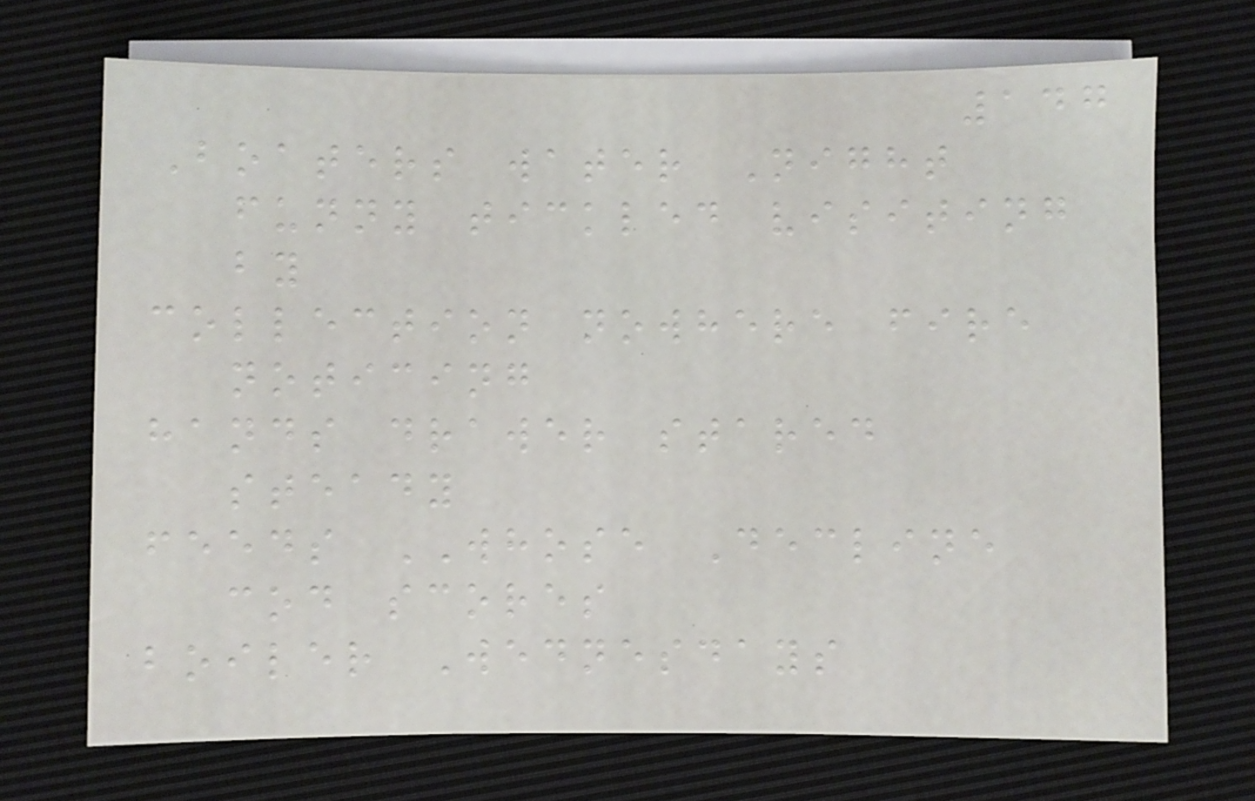147
Boaters water Night
funny tickled visiting
by
collection nowhere fire
noticing
hands drawer stared
steady
feeds WHOSE Decline
cod scores
boiler Wednesdays
